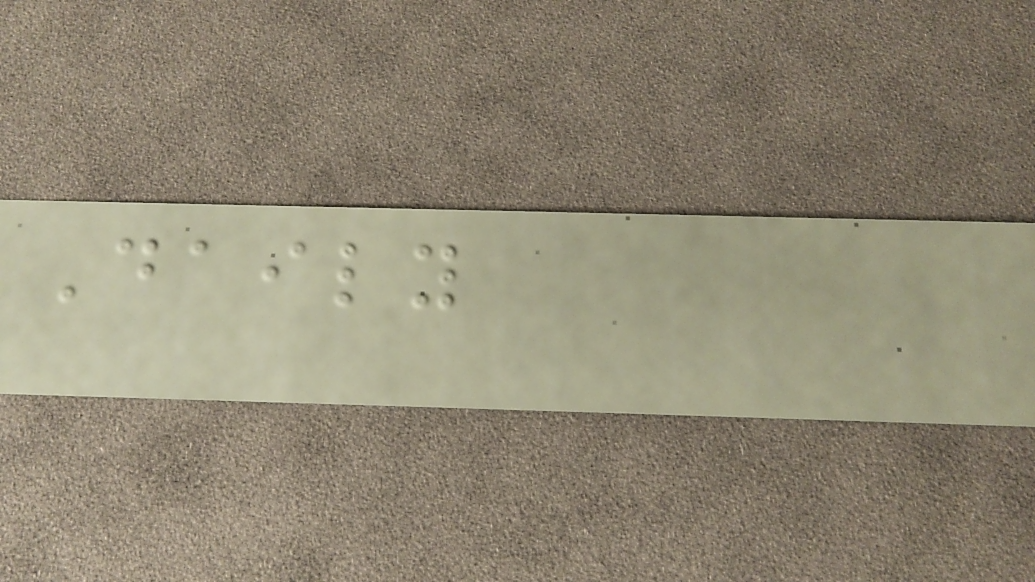Daily
